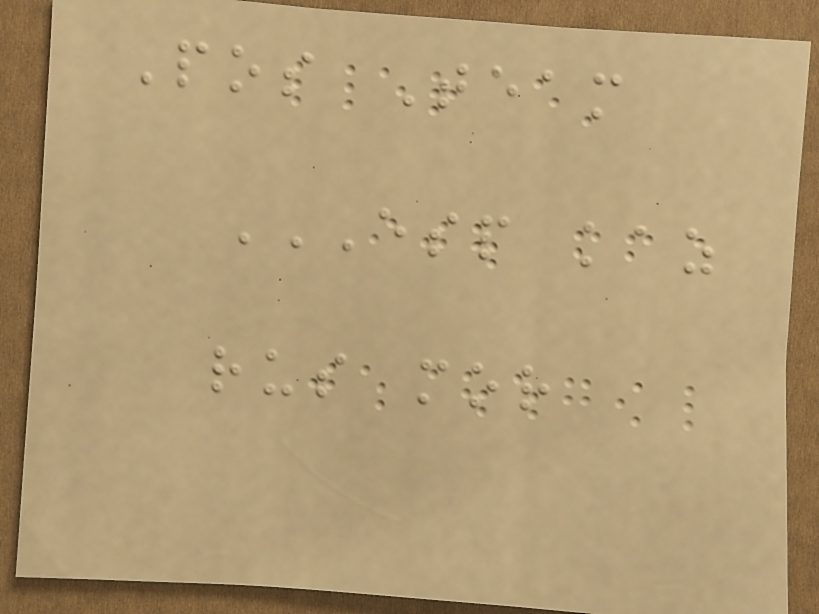Pos Team
ESP KAZ
RUS MOR
